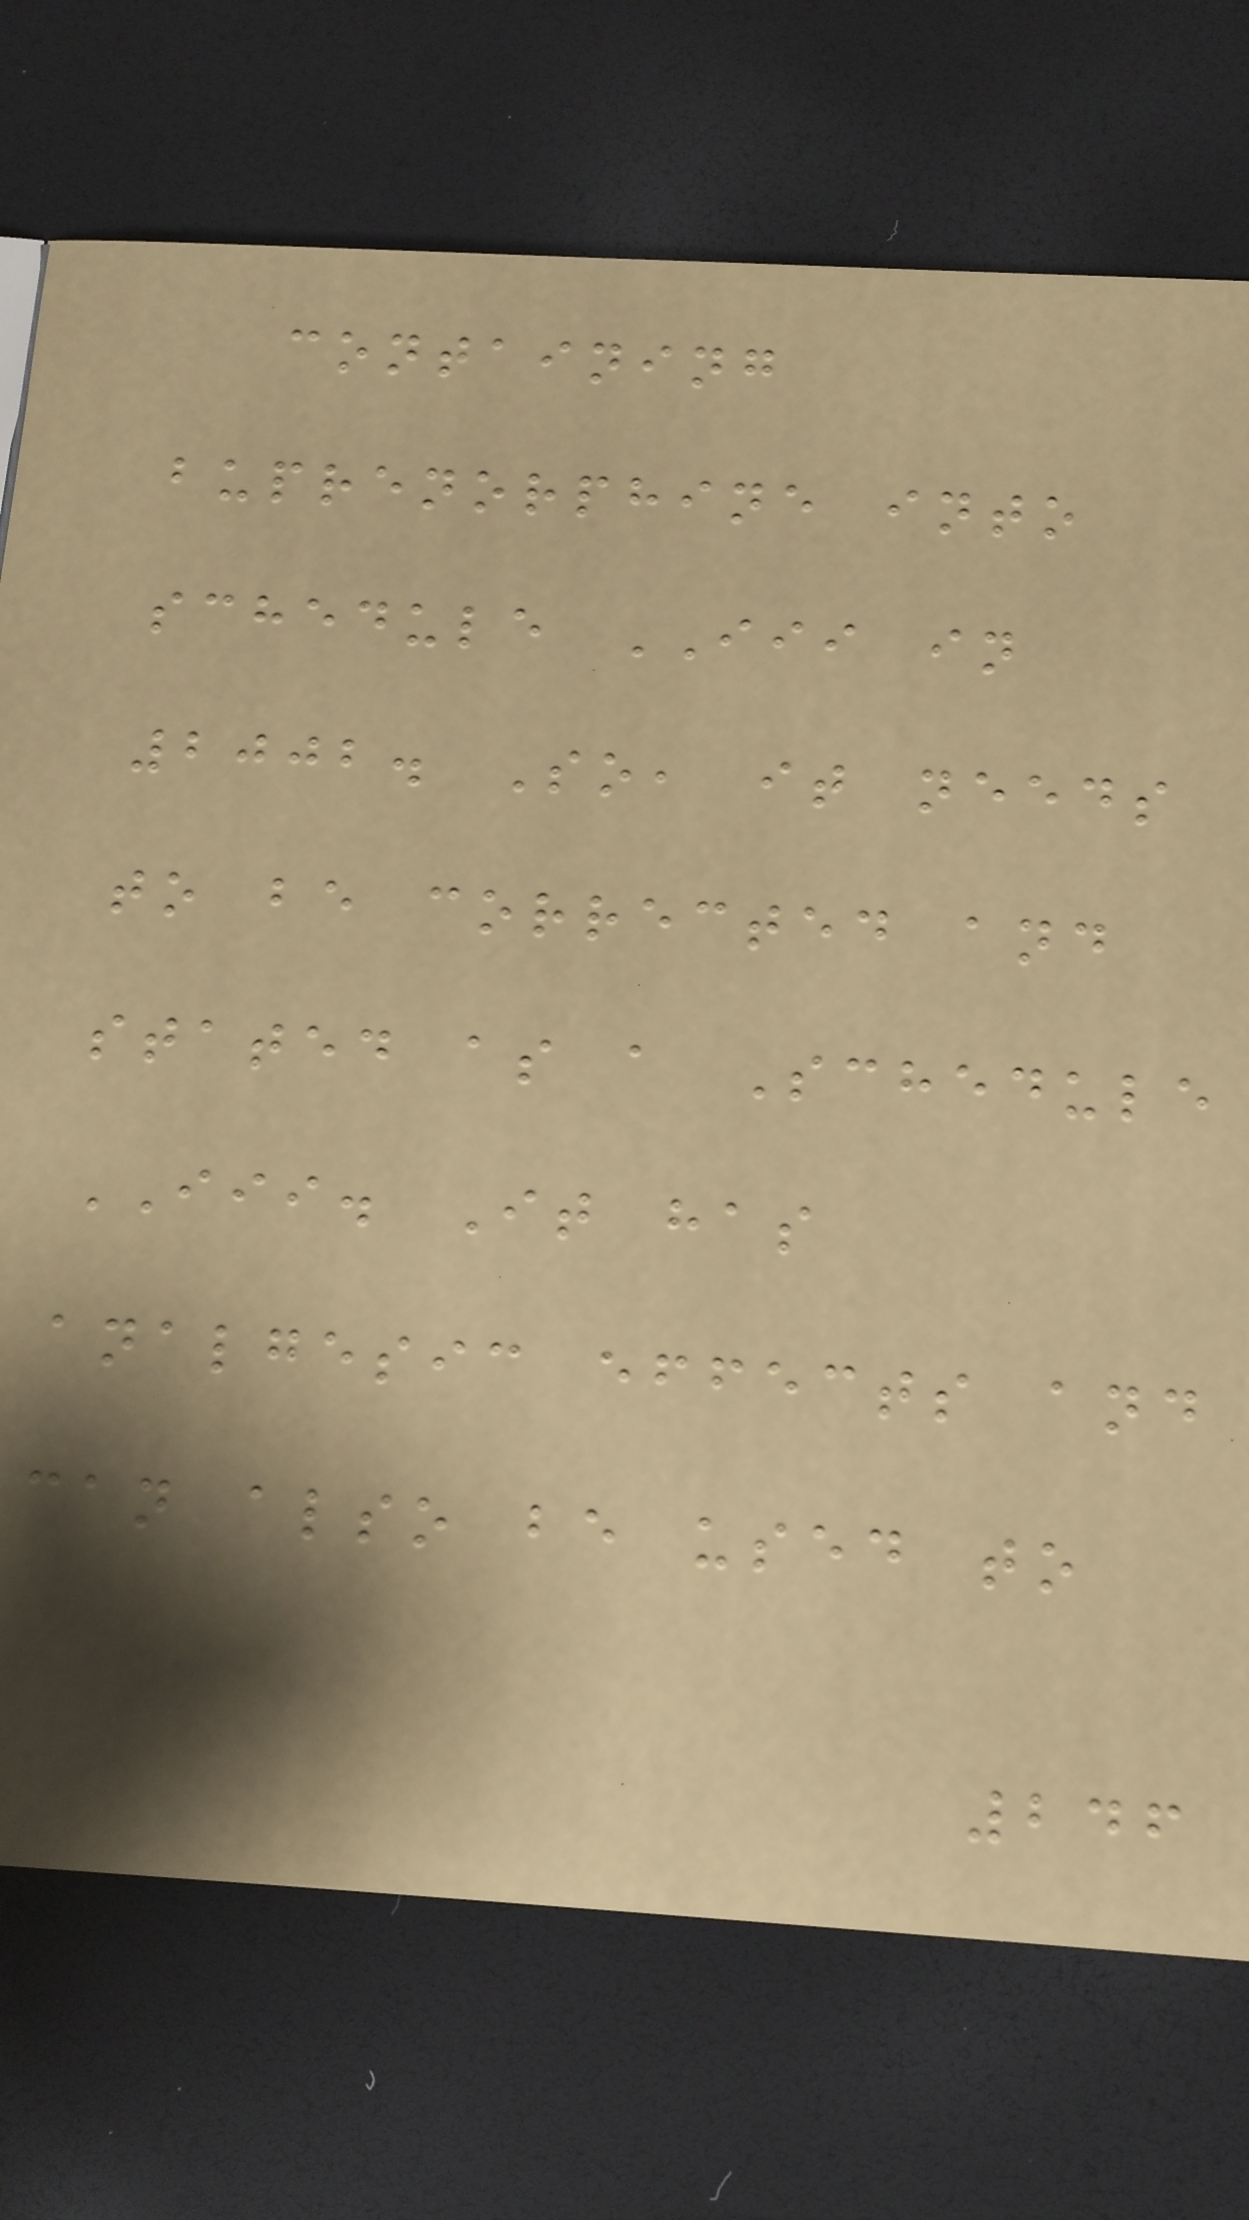containing
buprenorphine into
schedule III in
2002. So, it needs
to be corrected and
stated as a Schedule
III. It has
analgesic effects and
can also be used to
246
